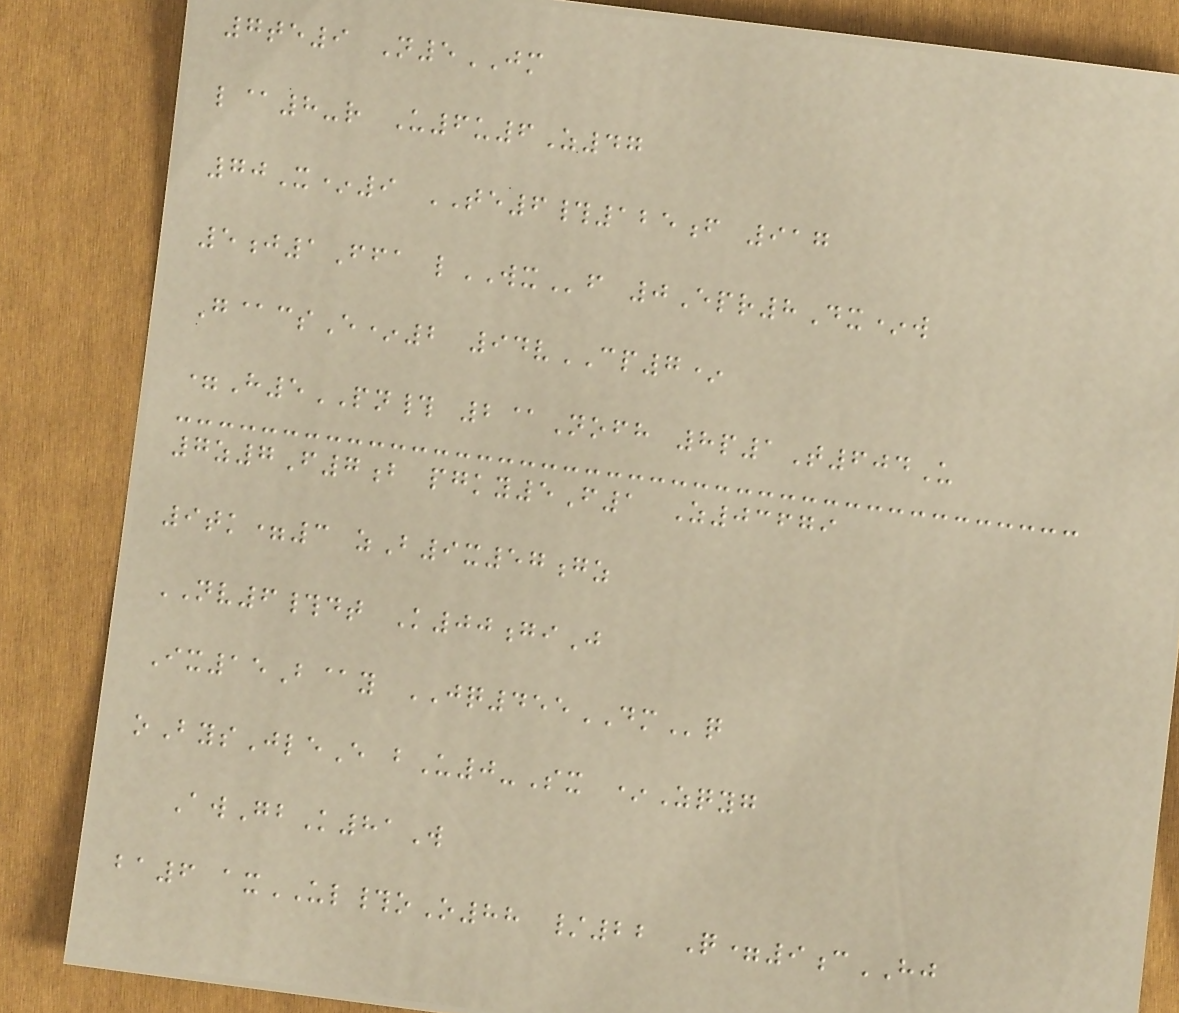7te9 N5JM
l@8-r U6u6Z47
70X*9 TE6#125f 917
5j1Ffa lWXf 0Epr8Dx*w
G@csE*2 94vCP7*
=H5PN# 2@Nofh 8p1T604U
7z7F7b pgky5F1 Z03679
9tk=3 zB9x57gz
NV6#dt K00giJ
Ix15B@y JQ455DMq
oBysJleE bU0-Sx *Zqyg
AwGbK81W
ba6 axUL#oO88 /22 Q=9cHJ
